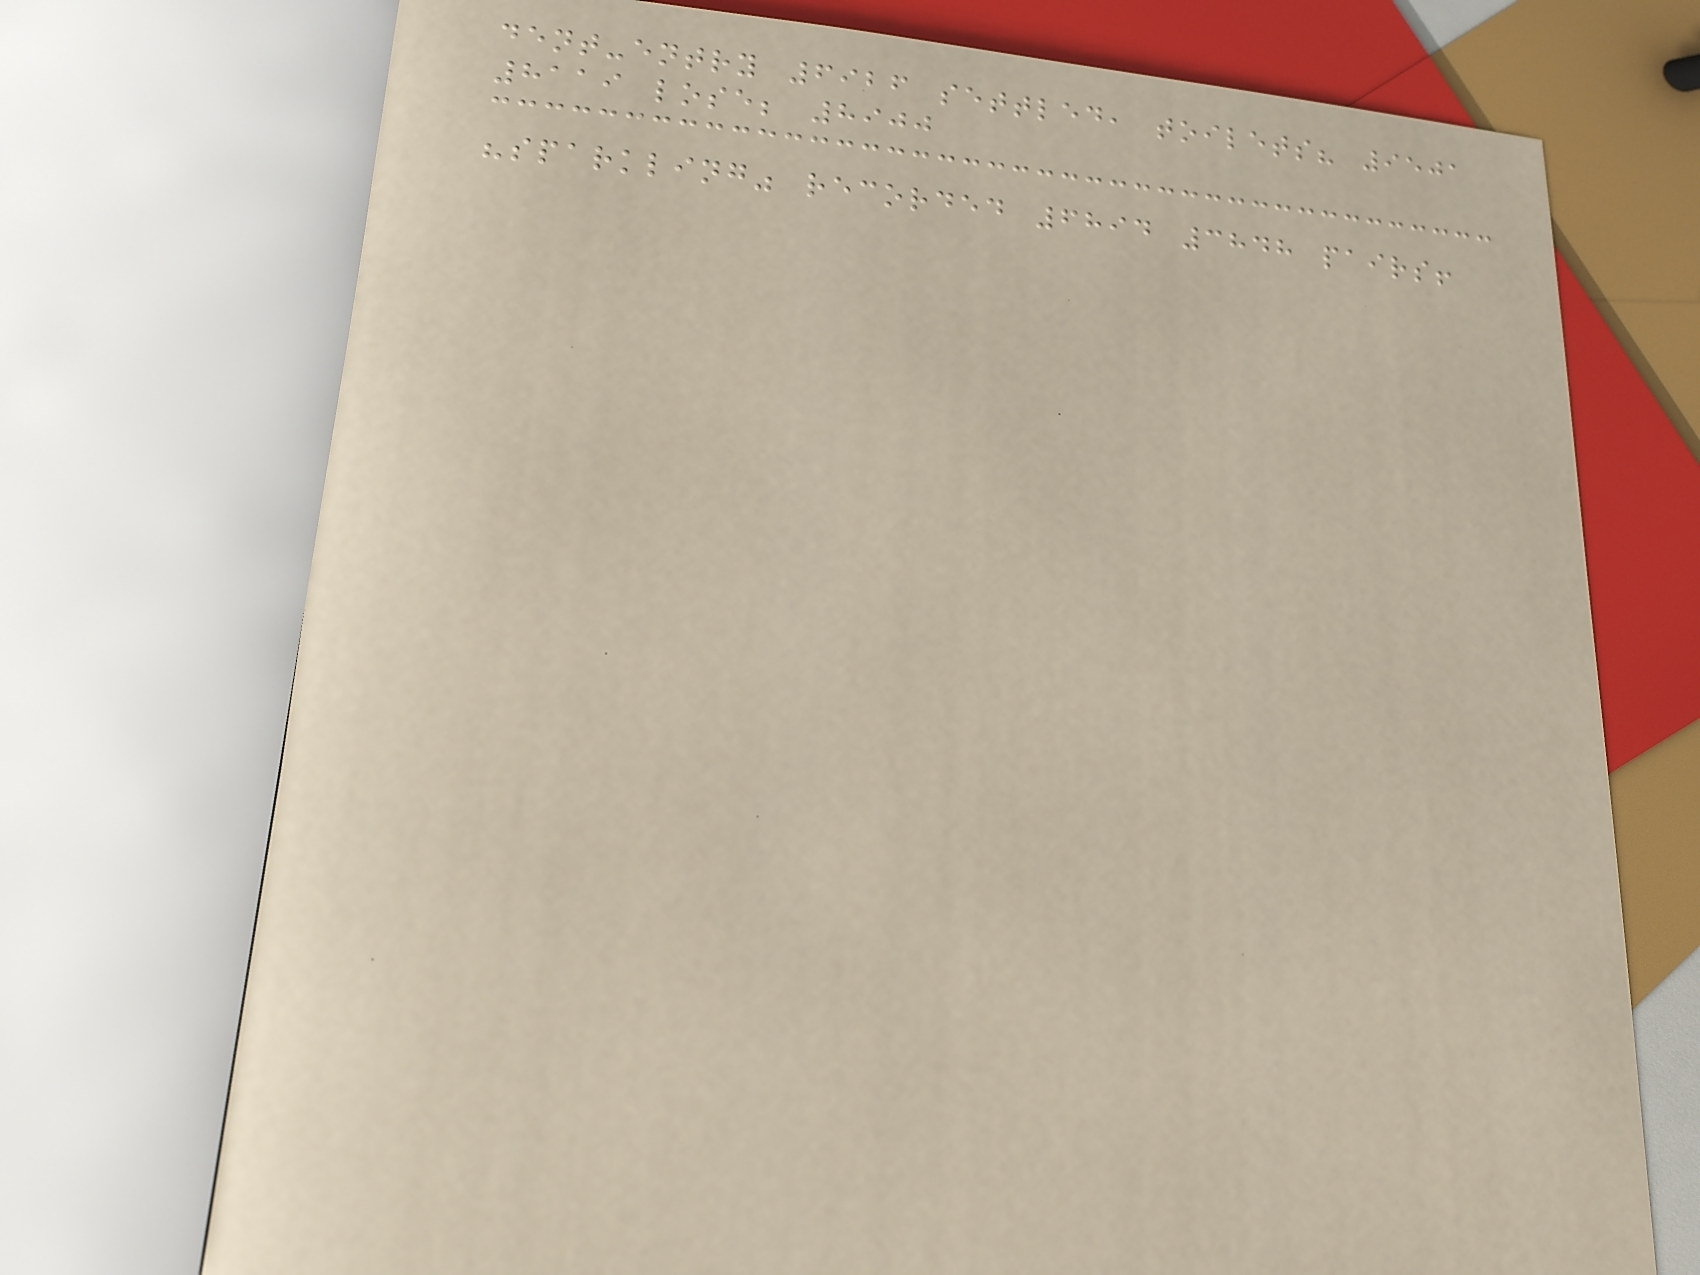dent-entry 6926 settled, toilets? 9501
8119 lose; 8900
"sparkling" recorded 6894 3848 pairs!
